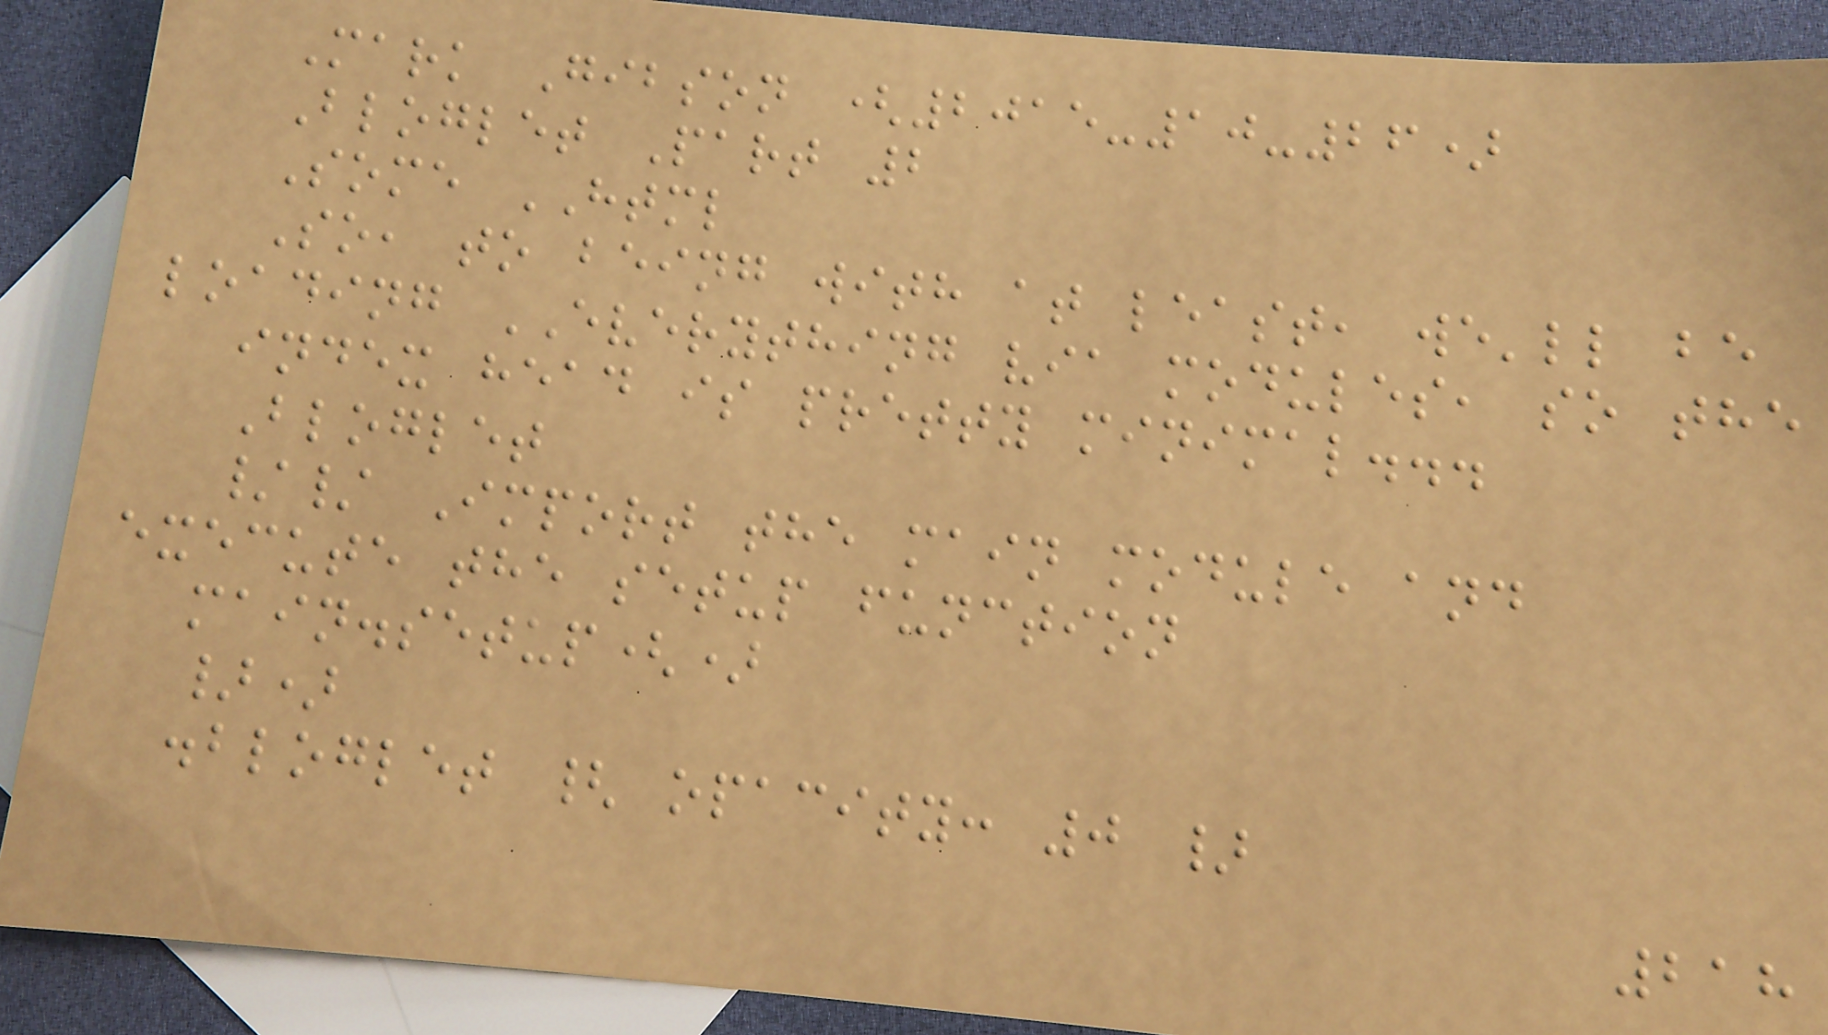Mark Gibson (2015-10-26)
Bloglet Part 2
Some HTML
So, to being with at least, we'll be
loading EVERYTHING via modules, so the
index head is pretty minimal...
Bloglet
// Import the main module and
execute the setup function
main.setup()
})
.bloglet { opacity: 0 }
218
